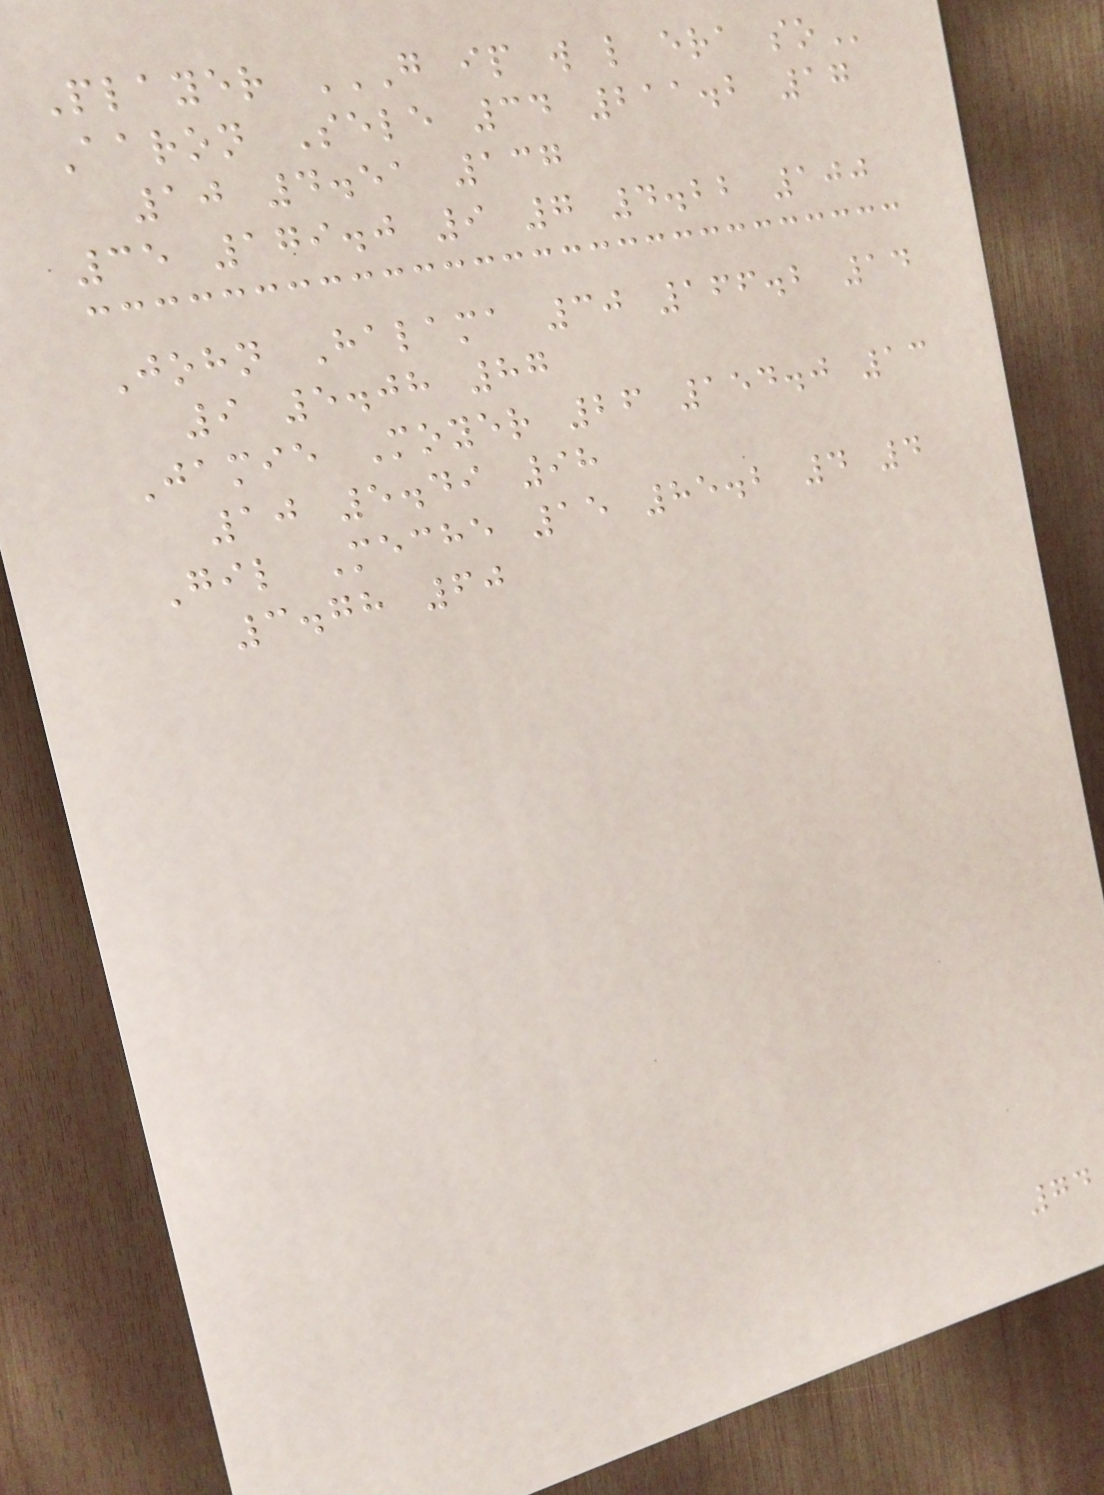Player G IP W L ERA SO
Aaron Sele 34 211.2 17
10 4.51 137
35 179.0 9 7 4.22 100
John Halama 30 166.2 14
9 5.08 87
Jamie Moyer 26 154.0 13
10 5.49 98
Gil Meche 15 85.2 4 4
3.78 60
74
